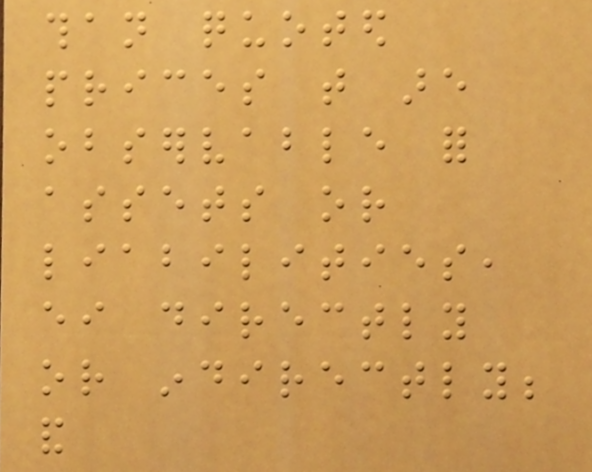than quoted
prices that are
observable for
assets or
liabilities,
either directly
or indirectly;
and
